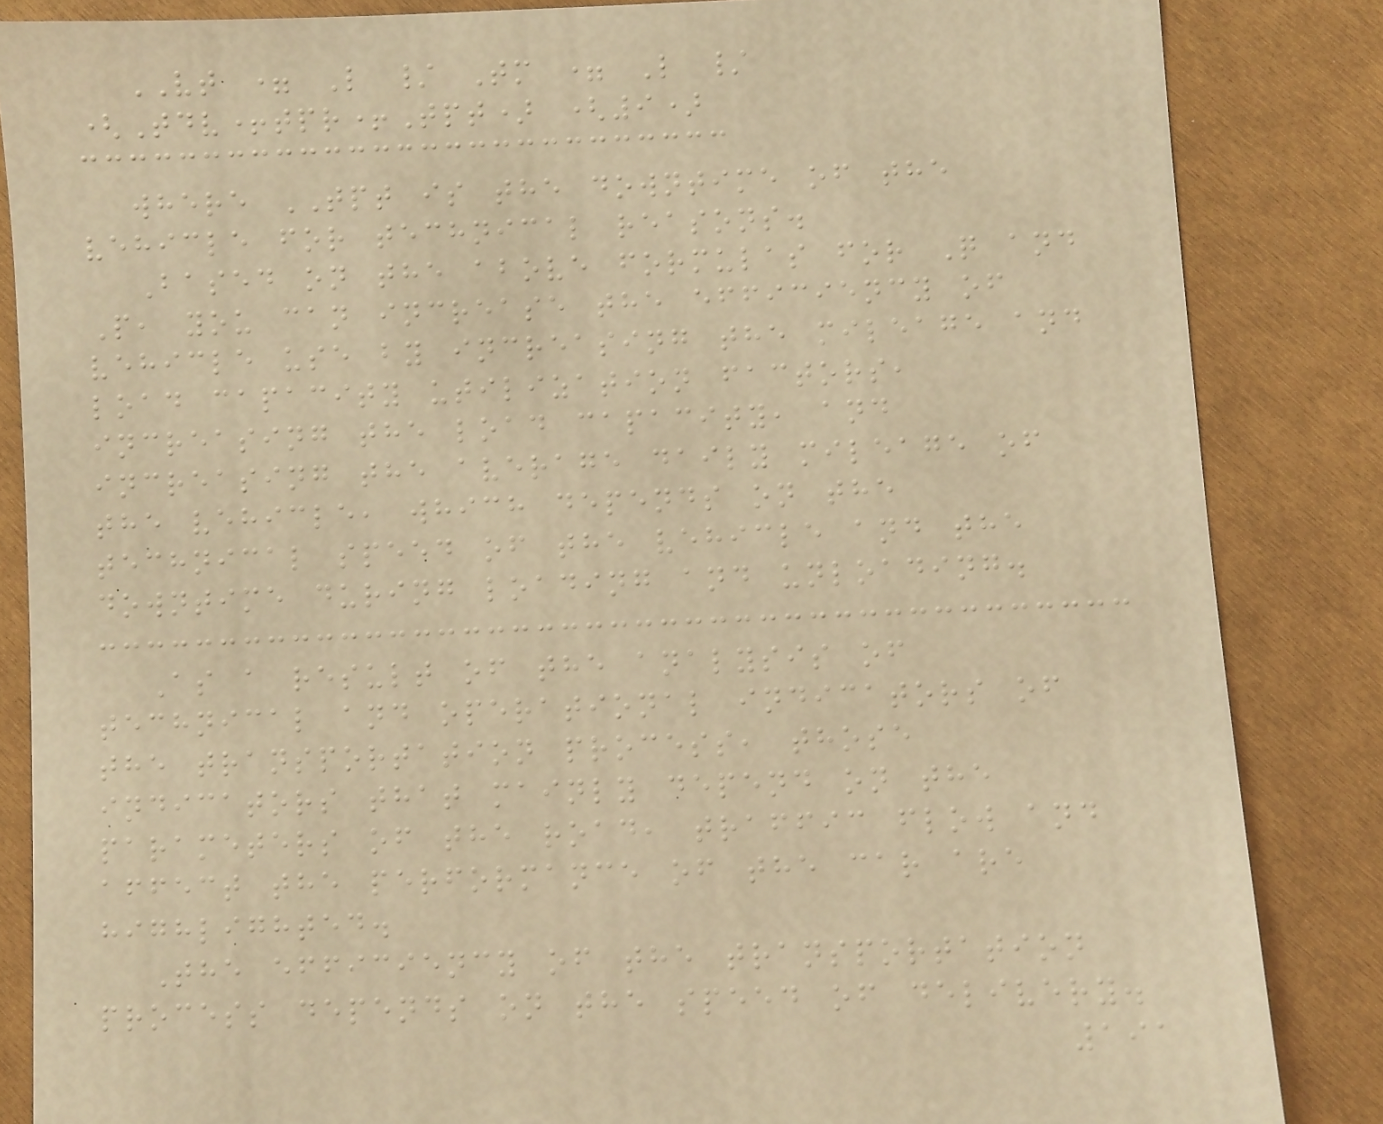VT = L / Tm = L /
(Tdv+tpr+Tpt) (9)
where TPT is the downtime of the
vehicle for technical reasons.
Based on the above formulas for Q and
P, you can increase the efficiency of
vehicle use by increasing the mileage and
load capacity utilization factors,
increasing the load capacity, and
increasing the average daily mileage of
the vehicle, which depends on the
technical speed of the vehicle and the
downtime during loading and unloading.
As a result of the analysis of
technical and operational indicators of
the transportation process, those
indicators that mainly depend on the
parameters of the road, traffic flow and
affect the performance of the car are
highlighted.
The efficiency of the transportation
process depends on the speed of delivery.
191
